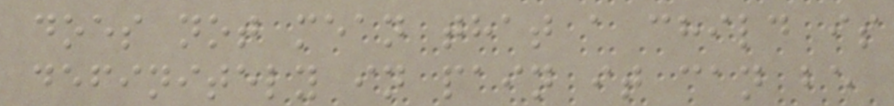does not mean that a child is
definitely in pain it can be
